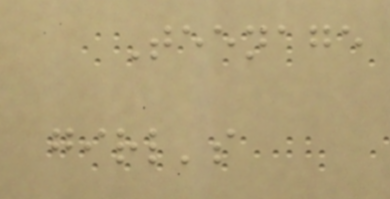Teenage
girl's
